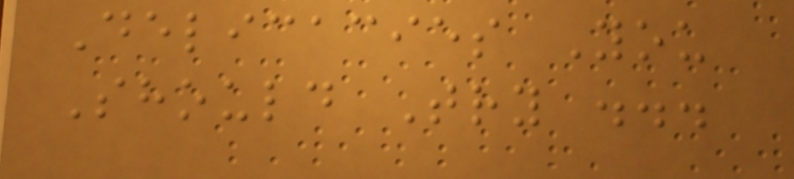Delicacies You
Should Try ...
